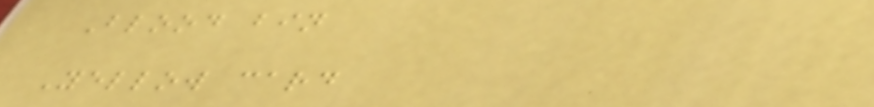Blood bin
Yellow card
